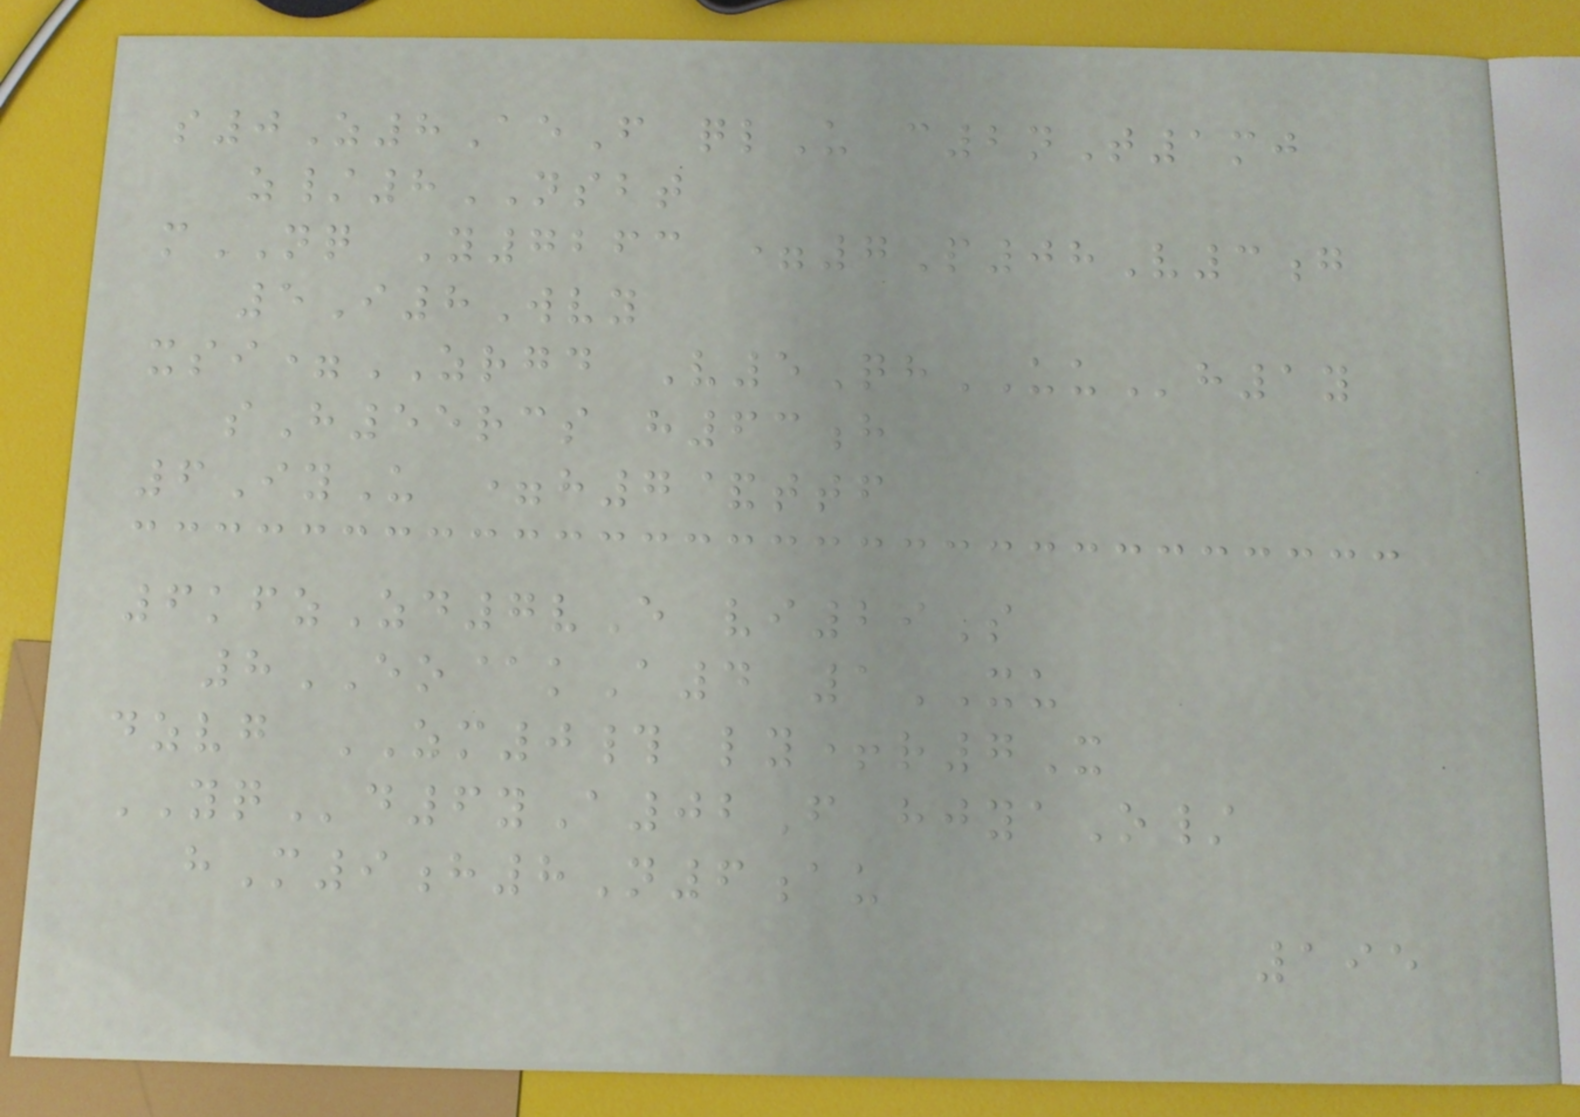s0Z8AeF qlU c2nT1mj
z/8NSBT
mNQ Y7263 =7P08V3g
5I8Wvy
xsi=ZRGD V5QhUUh1y
sH55rcs h63h
6IyU =h7&ttf
6kfzZd7vE vi29S
8EO@kA4 1XU
dzvg ZM0# ly+r7X
YQd6yA02F hjyaO/
hM9h8N6au
195
